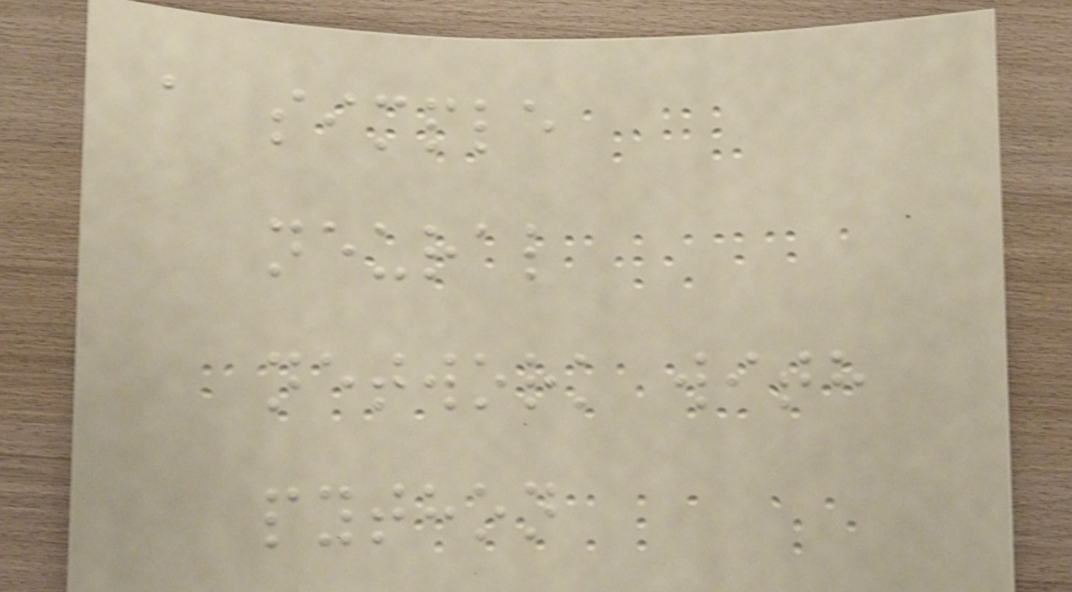a simple
neural
network with
python
